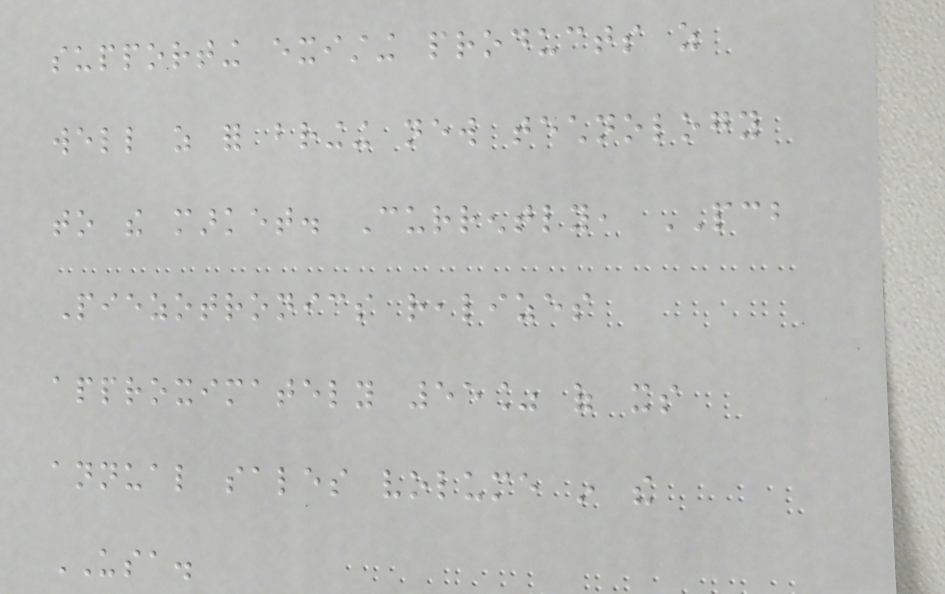supporting existing products as
well as for bringing new technology
to the market. Currently, PCB
Piezotronics realizes
approximately 55% of its
annual sales volume in the
USA.
